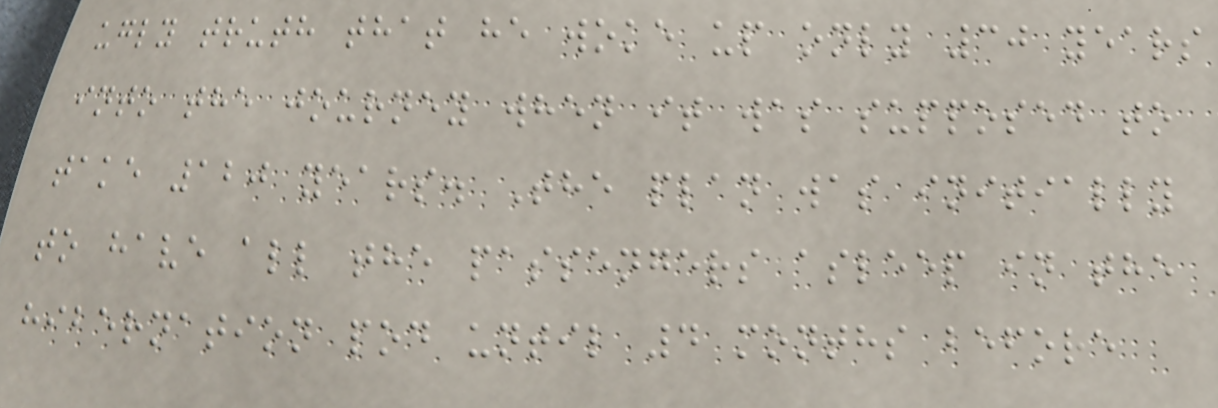ugly truth that he woke up only 30 years
into the journey when it was supposed to
take 120 years. The plan was initially
to have all the passengers asleep in the
hibernation pod until 4 months before
